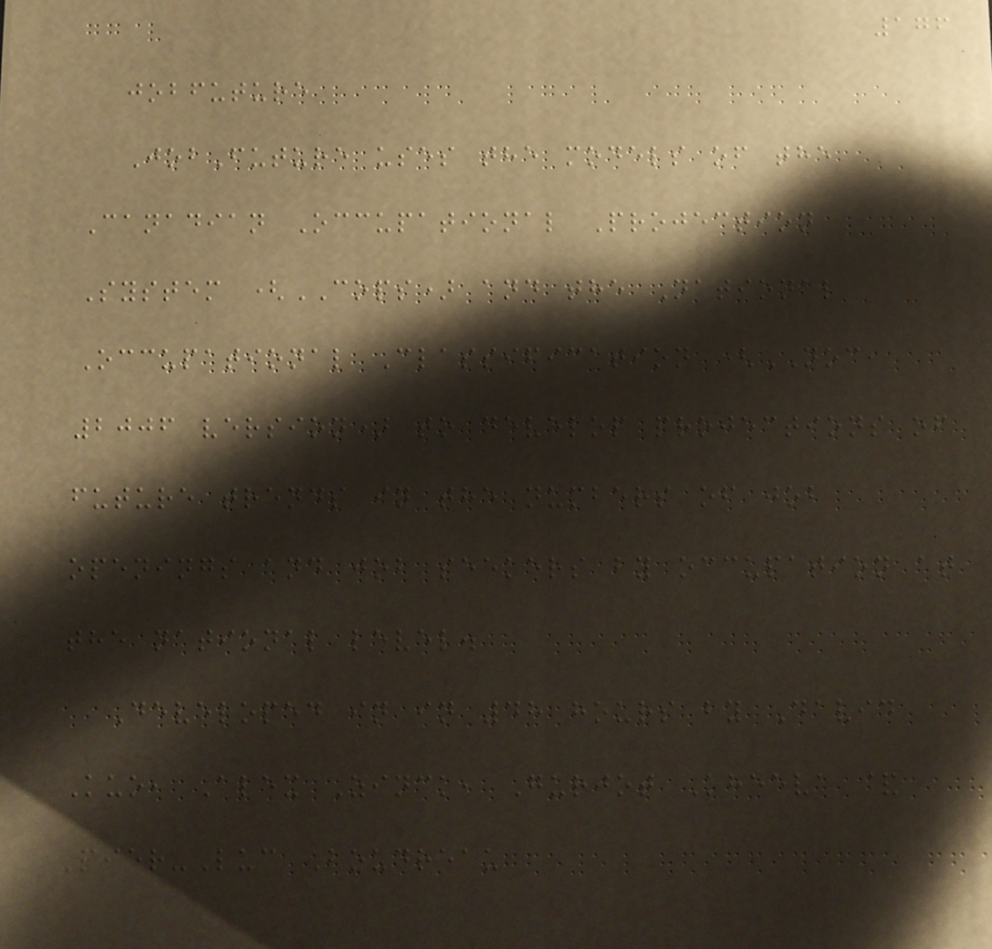176
jobfuture
JobFuture uses the models of the
Canadian Occupational Projection
System (COPS) and the National
Occupational Classification (NOC,
2006 version) to develop projections of
future trends in the numbers of job
openings and job seekers by occupation at
the national level.
Developed in in 48 hours by David
Kuo, Alex Zinck, Gurjot Kheeva &
Pier-Luc Boudreau
